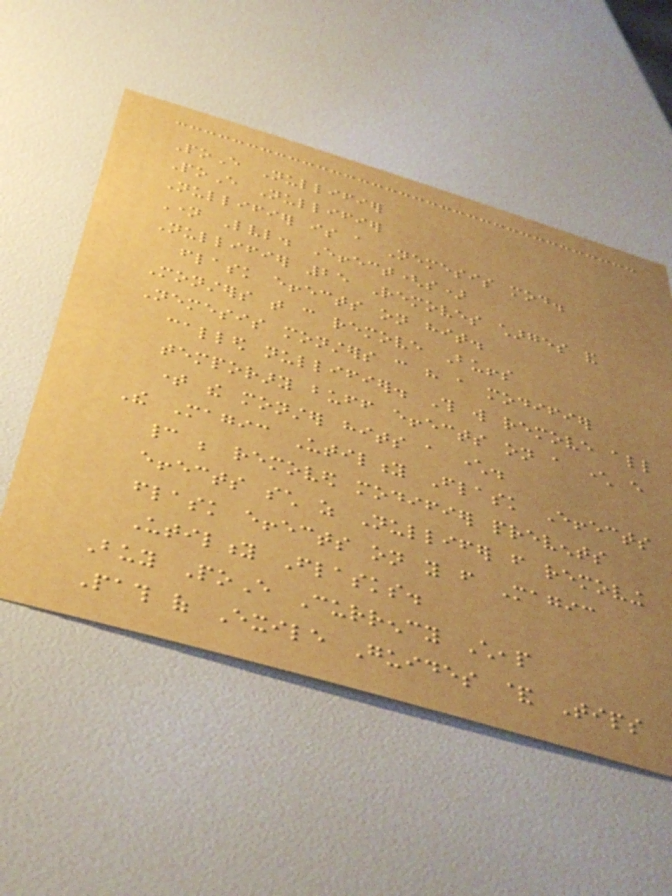PoE Nullifier
PoE Nullifier
Nullifier is a Nemesis mod.
Name Lvl. Effect(s)
Nullifier 25 Removes charges and
flask effects on hit.
Monsters that can remove Buffs
Nemesis monsters can have a modifier
called nullifier. This will remove all
temporary buff effects on a character every
time the monster hits a character.
The Magic Utility Flask Effects
cannot be removed modifier prevents
effects such as Nullifer from removing
flask effects on you from Magic
Utility Flasks.
Buy PoE Currency Cheap
Path of Exile Guides & Tips
